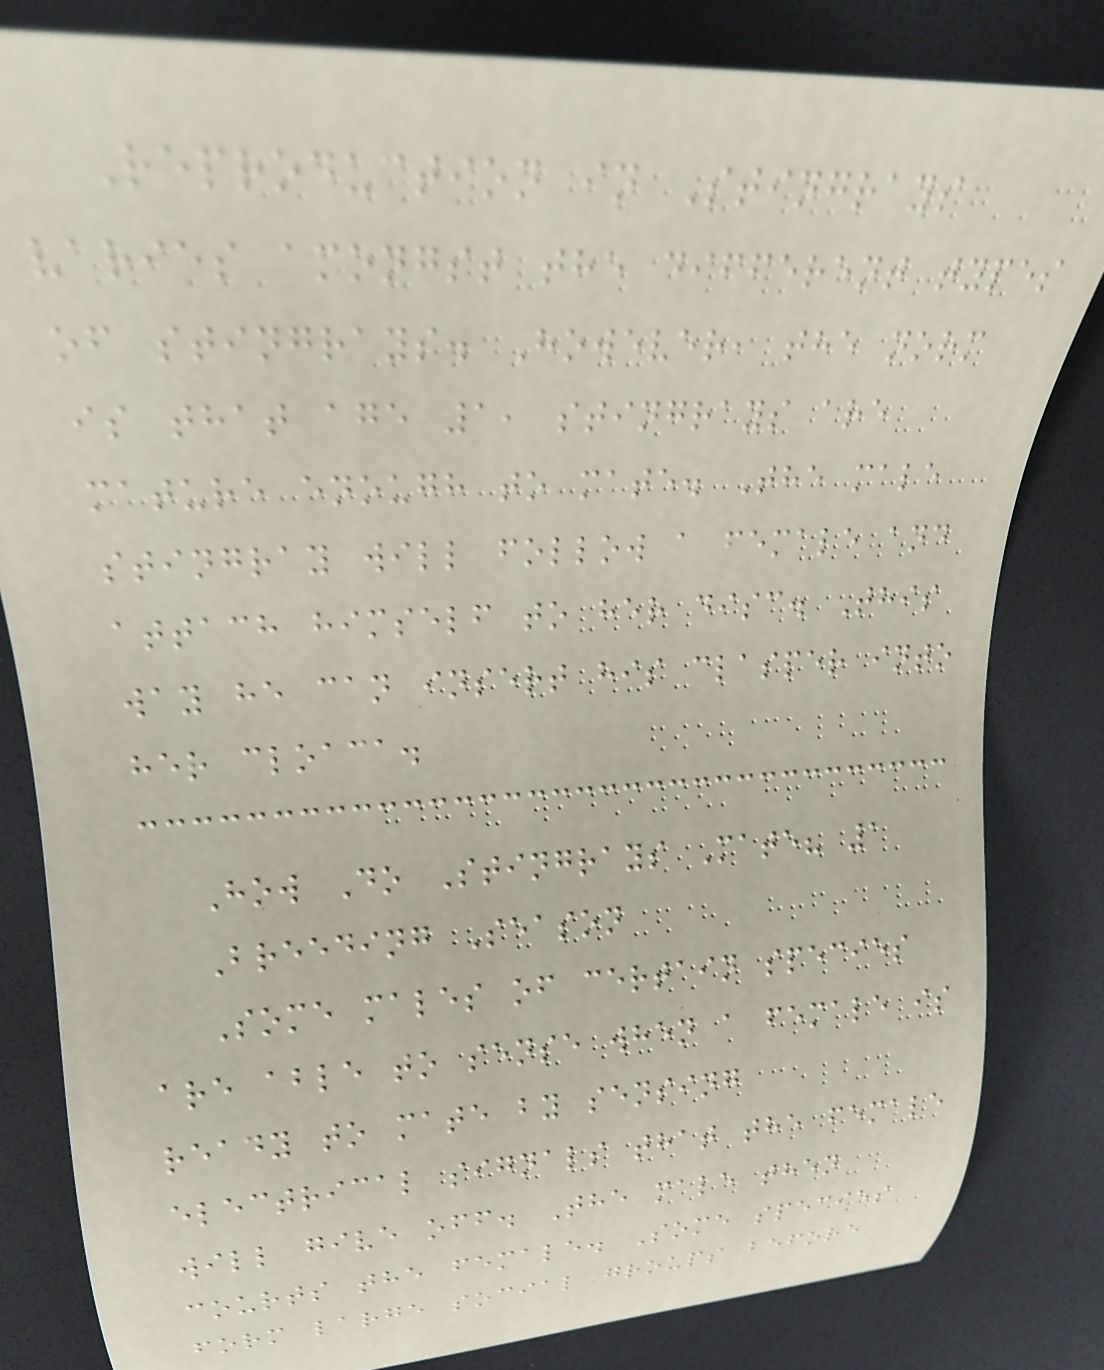Reproduction in Stingrays
varies amongst the different types
of stingrays. However, the norm
is that age 1, stingrays are
mature enough to mate. The male
stingray will follow a female and
attach himself to her disc. This
way he can insert his clasper into
her cloaca.
How Do Stingrays Mate? 1
Breeding Season
Some males of certain species
are able to sense when a female is
ready to mate by sensing
electrical signals that the female
will give off. The male then
courts the female. Some species
form large social groups before
